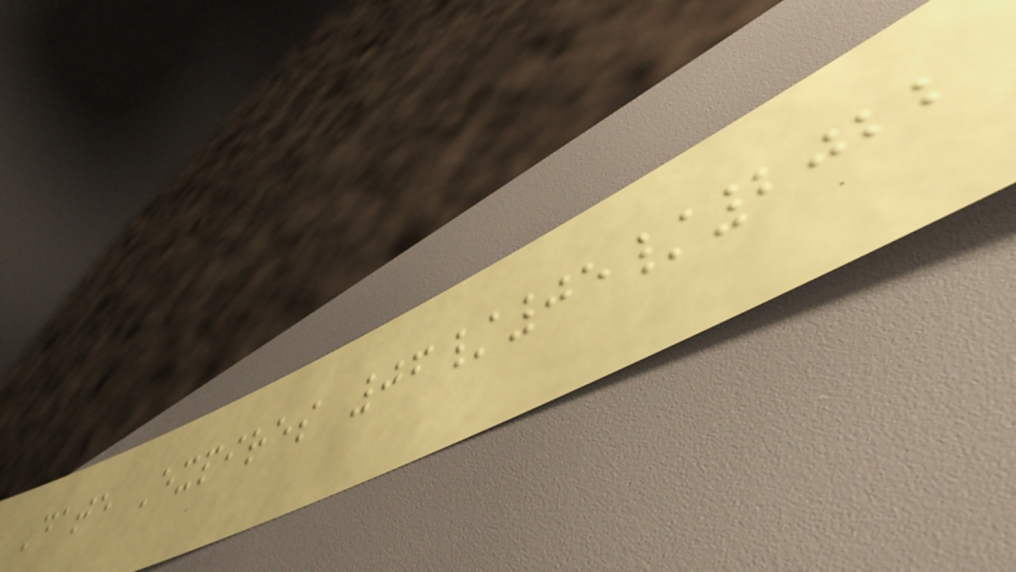Date Expires 06/05/2022
